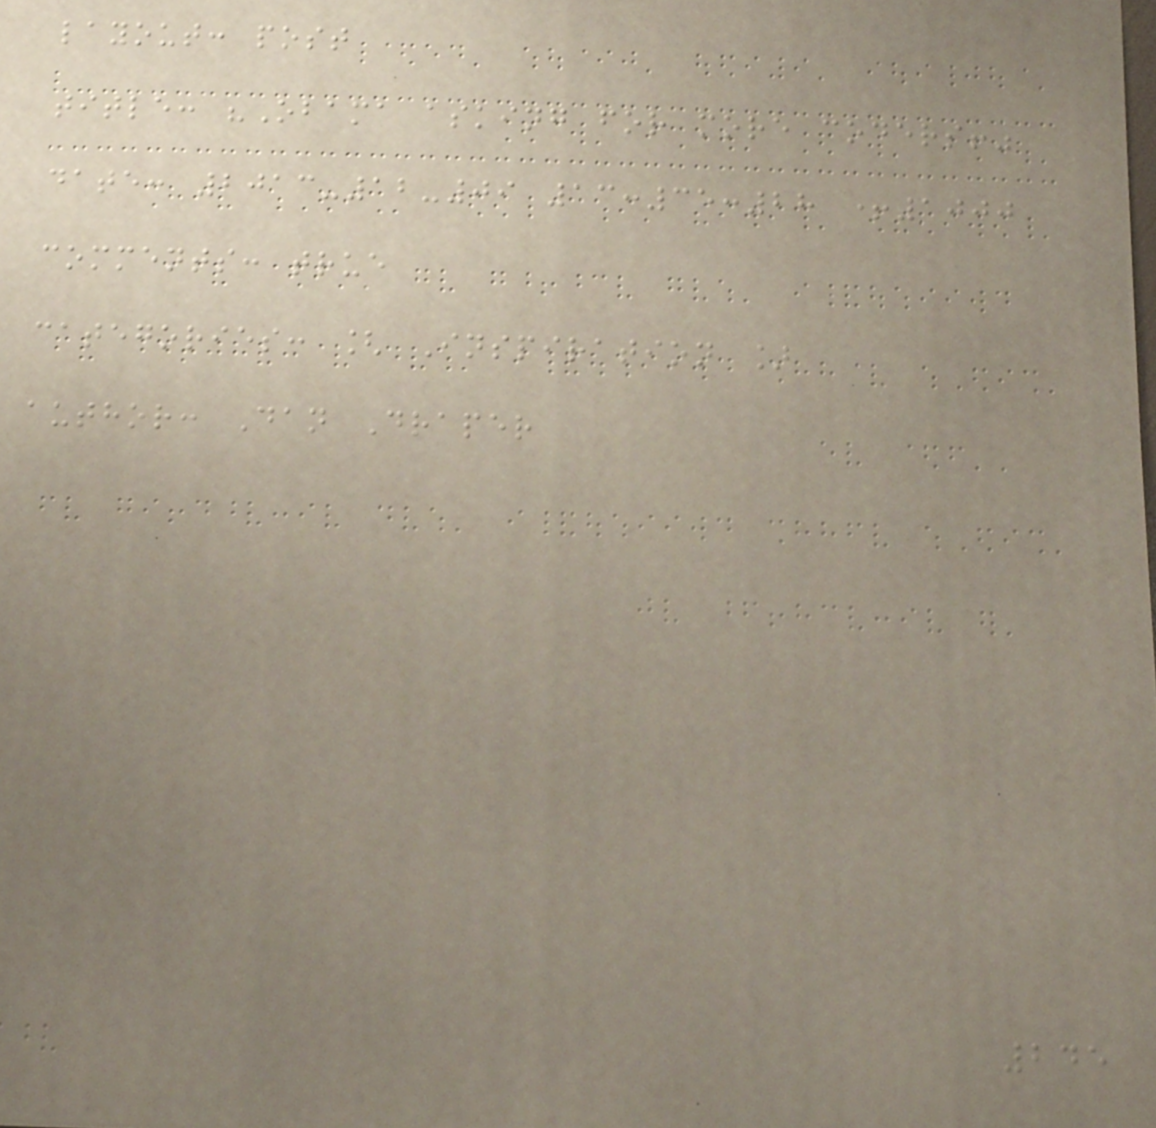layout: post
title: "Obama asking for more coders!"
date: 2013-12-09 13:35:28 +1000
comments: true
categories: [ Inspiration ]
author: Dan Draper
245
